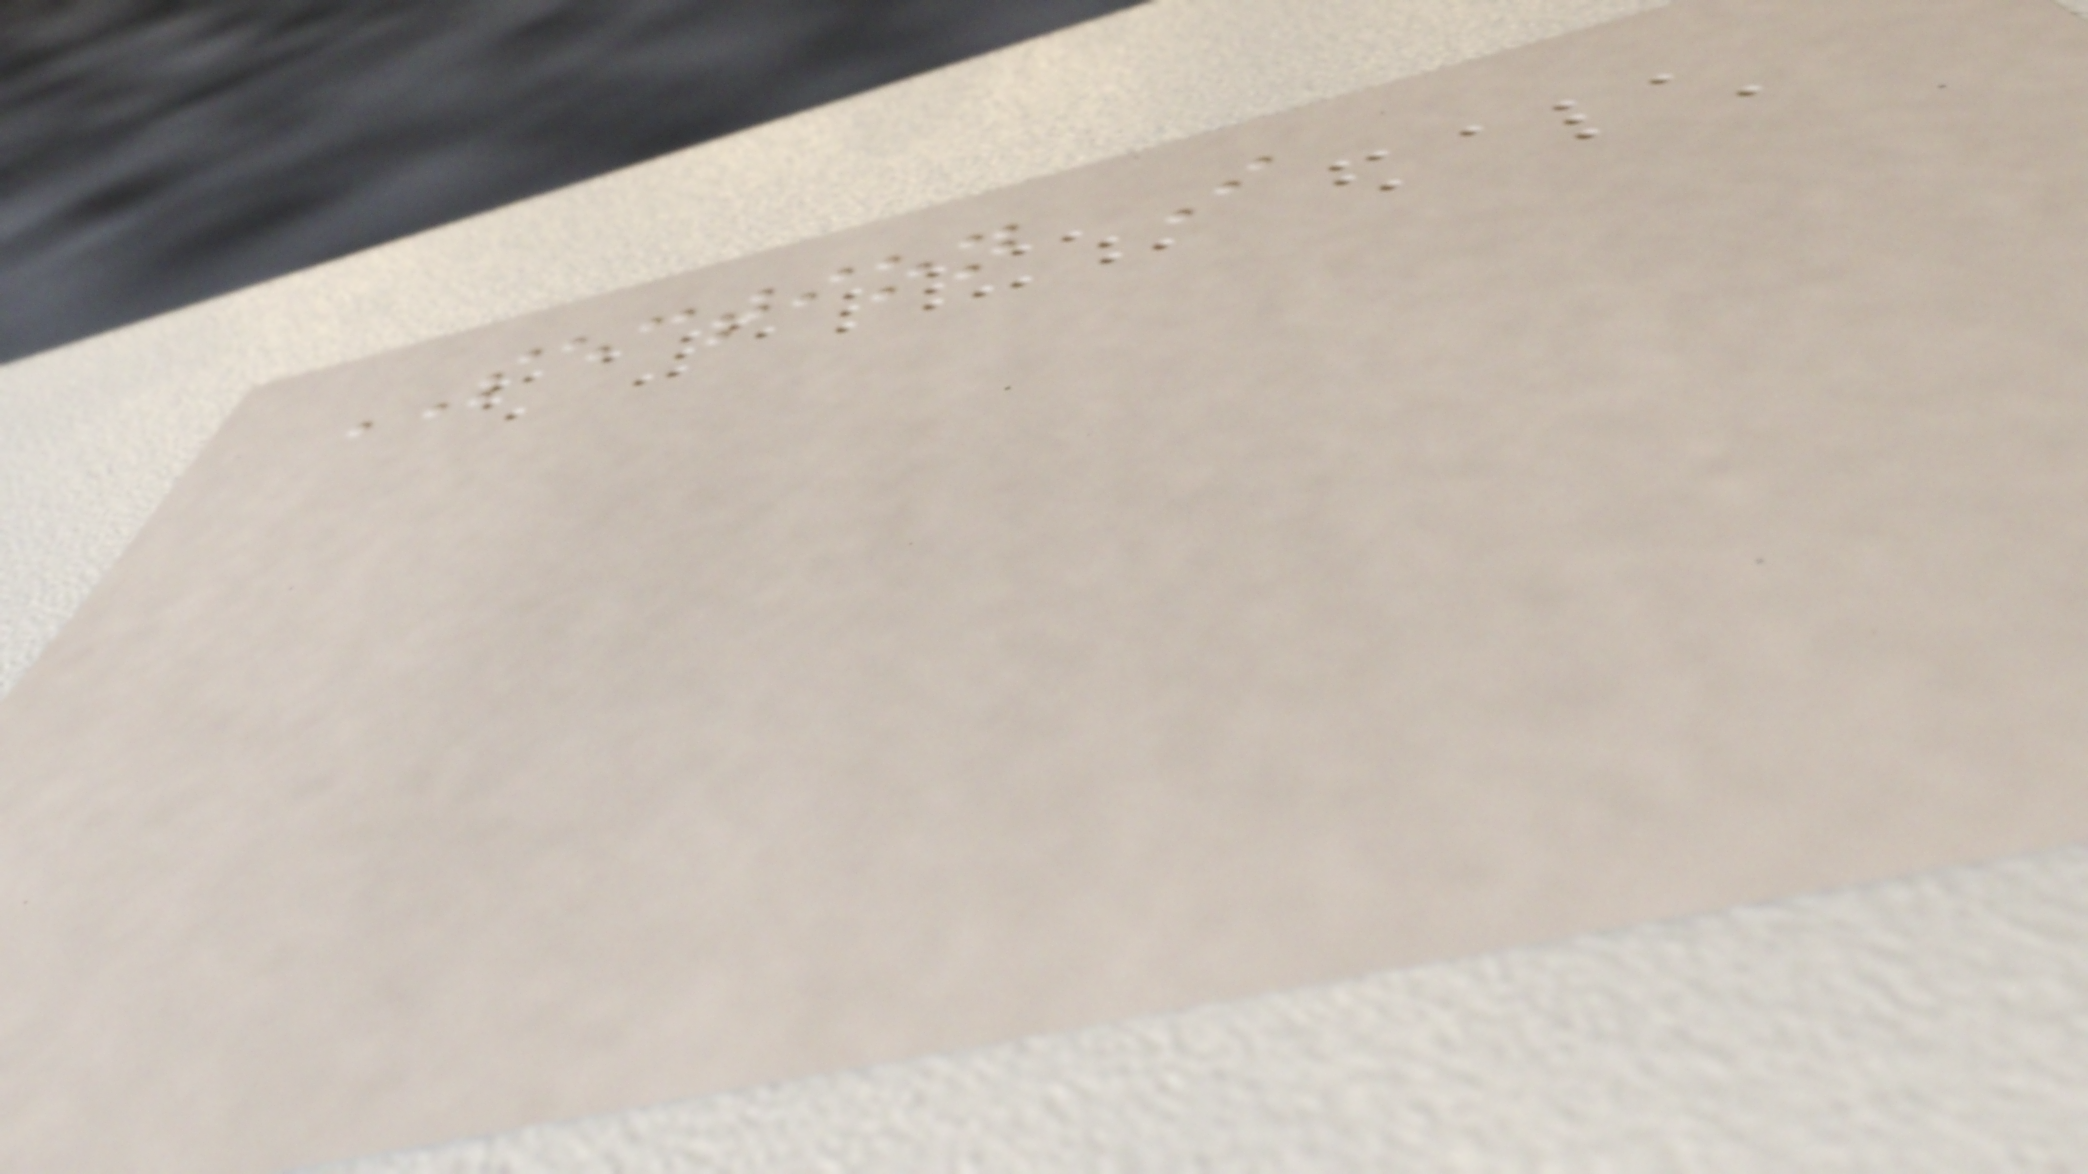SECTION I
